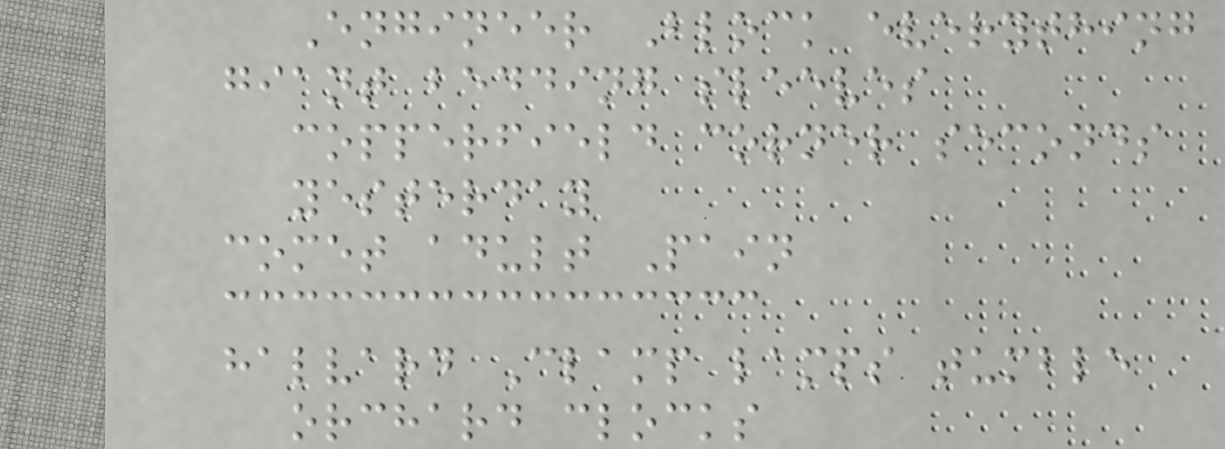Engineer Block everything
giant bedding sleeves
copperfield corner seconds
yesterday
comet adult Pain
halvard Clamp lamps tumble
orchard clocks
